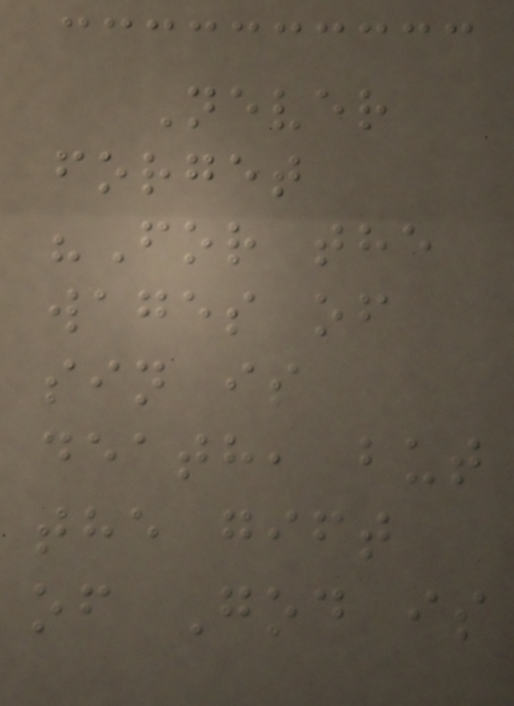Never
forget
"For the
wages of
sin is
death, but
the gift
of God is
